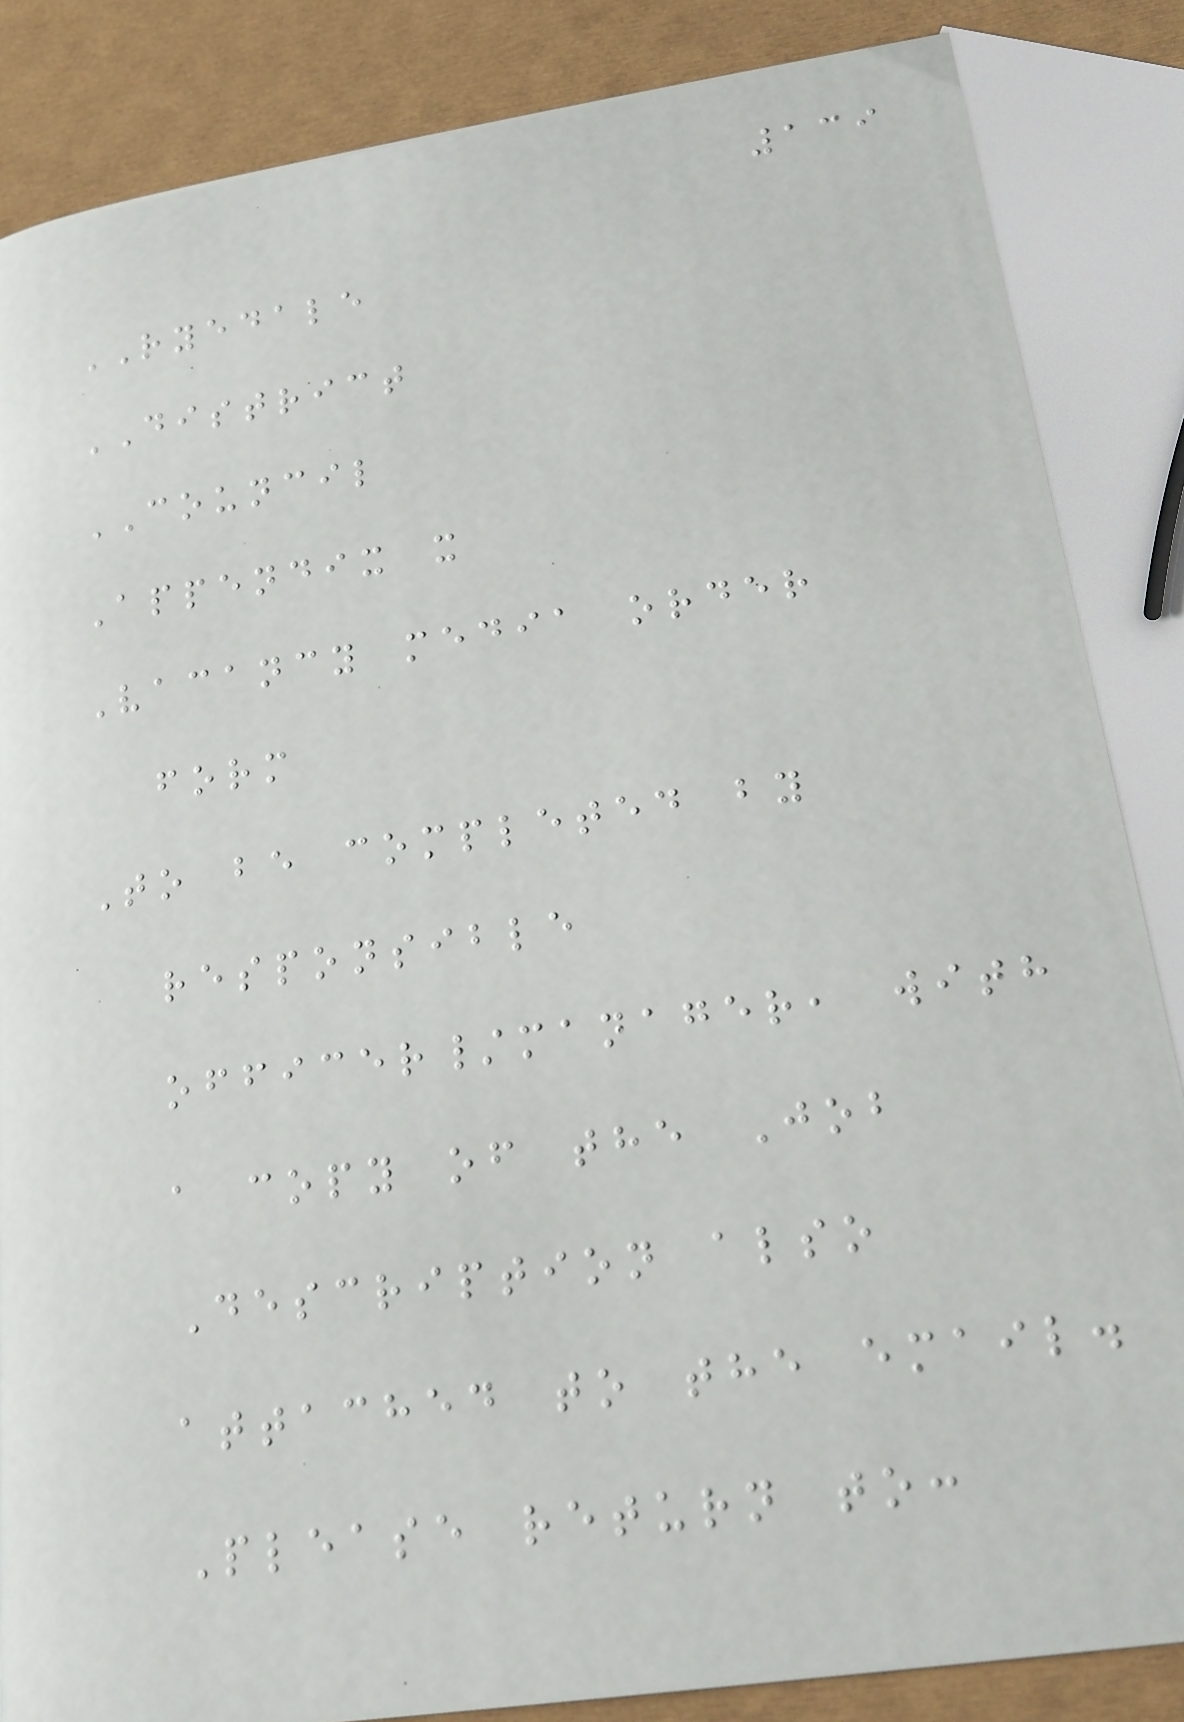139
RYEDALE
DISTRICT
COUNCIL
Appendix x
Vacancy media order
form
To be completed by
responsible
officer/manager, with
a copy of the Job
Description also
attached to the email.
Please return to:
